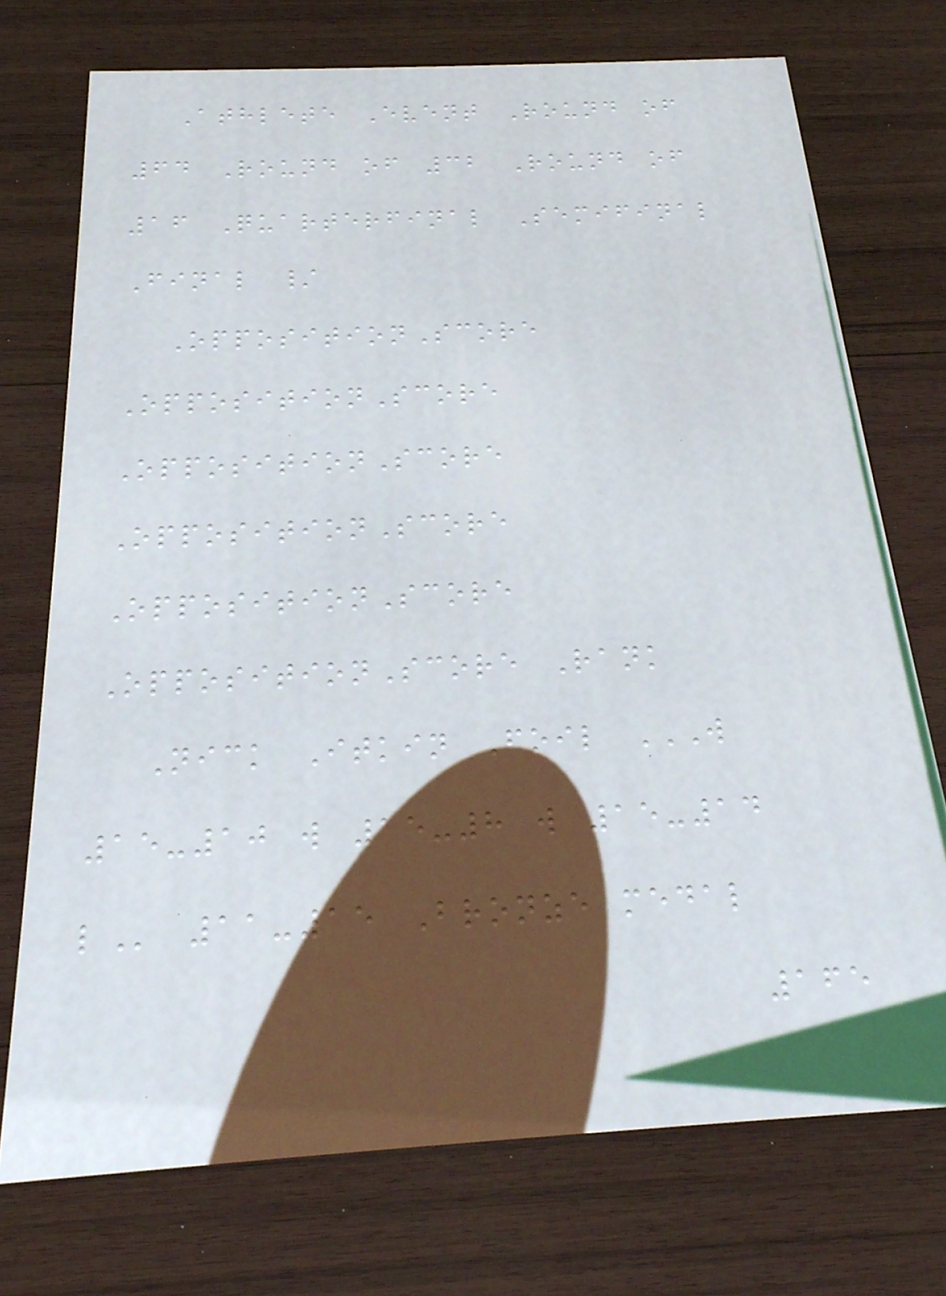Athlete Event Round of
64 Round of 32 Round of
16 Quarterfinal Semifinal
Final /
OppositionScore
OppositionScore
OppositionScore
OppositionScore
OppositionScore
OppositionScore Rank
Nick Itkin Foil W
15-10 W 15-8 W 15-14
L 11-15 Bronze medal
165
